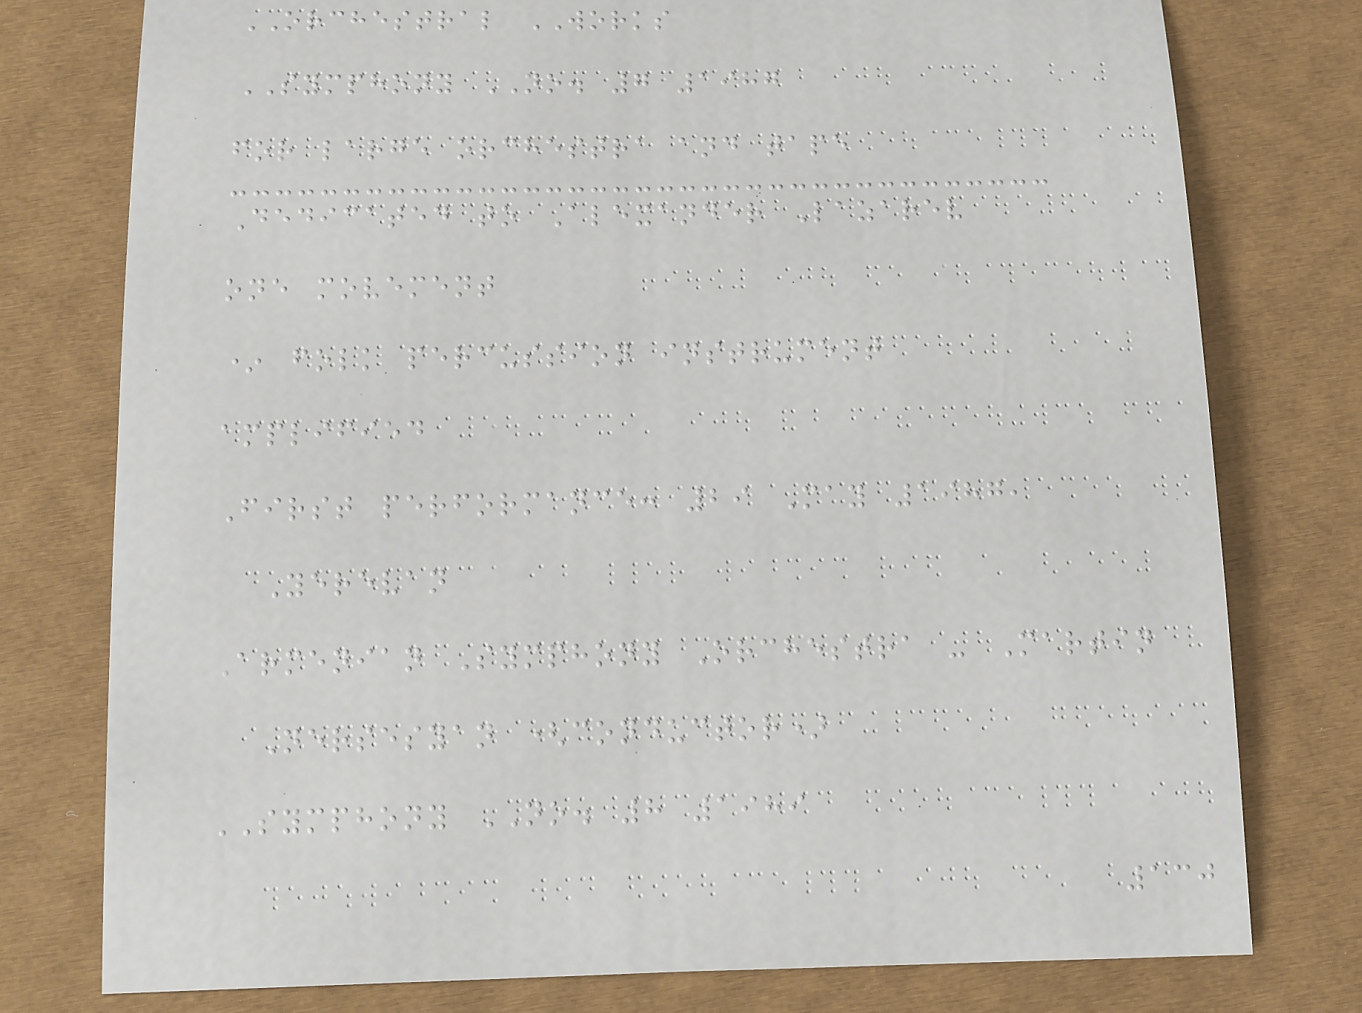ORCHESTRAL WORKS
SYMPHONY NO. 7 1987
for large orchestra and tape
Dedicated to Alexander Lazarev
one movement
* folk percussion instrument
amplified
First performance: 29 May 1987,
Yerevan
Armenian Symphony Orchestra - Martin
Nersesyan (conductor)
SYMPHONY NO. 8 1989
130
